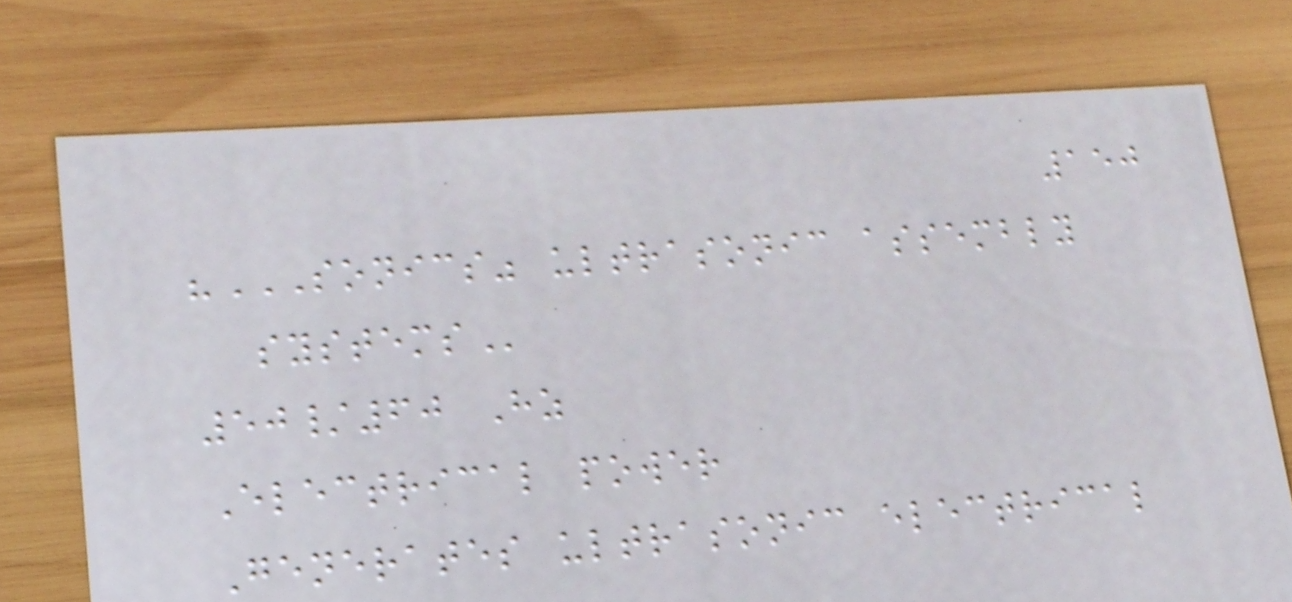150
"SONICS" ULTRASONIC ASSEMBLY
SYSTEMS
50/60 Hz
Electrical power
Generates ultrasonic electrical
